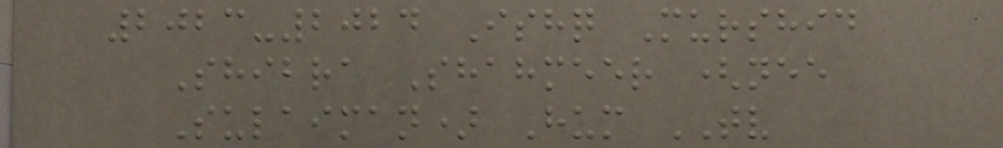2023-2024 Ishq Murshid
Shibra Shahmeer (nee
Sulaiman) Hum TV
